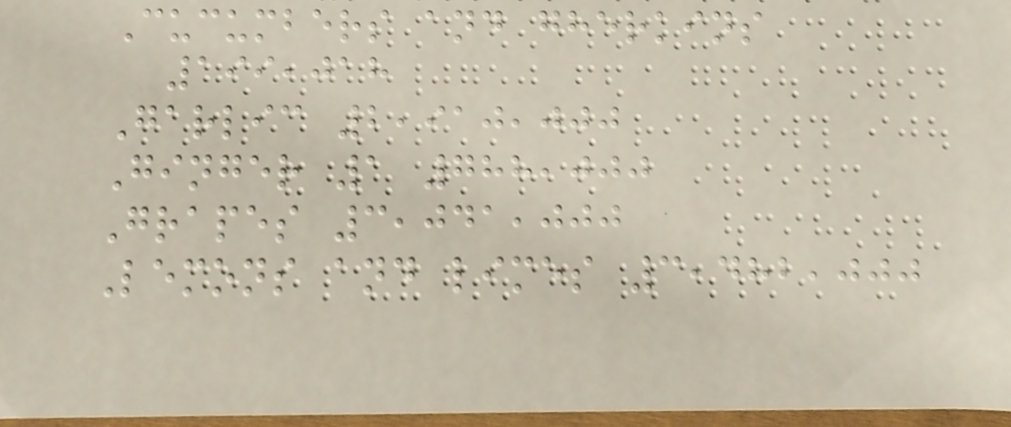Cucumbers and gherkins
199,018
Garlic 2,910,000
Ginger 1 788,000
Grapes 3,041,000
Lemons and limes 3,482,000
